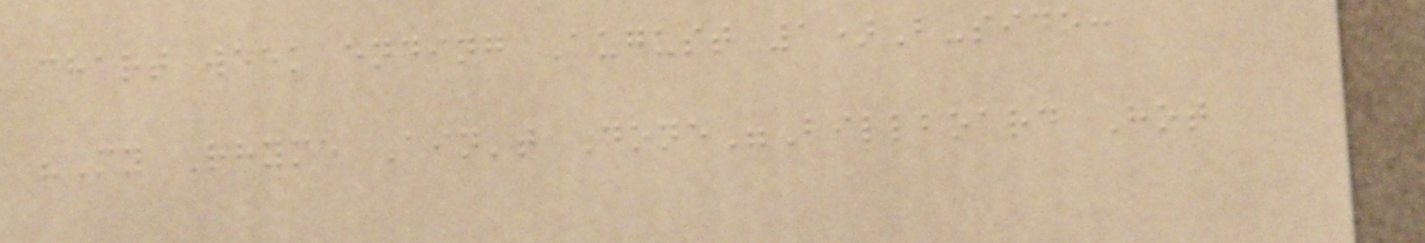chart week ending August 1)B-side:
"My Rhyme Ain't Done"Billboard Hot
